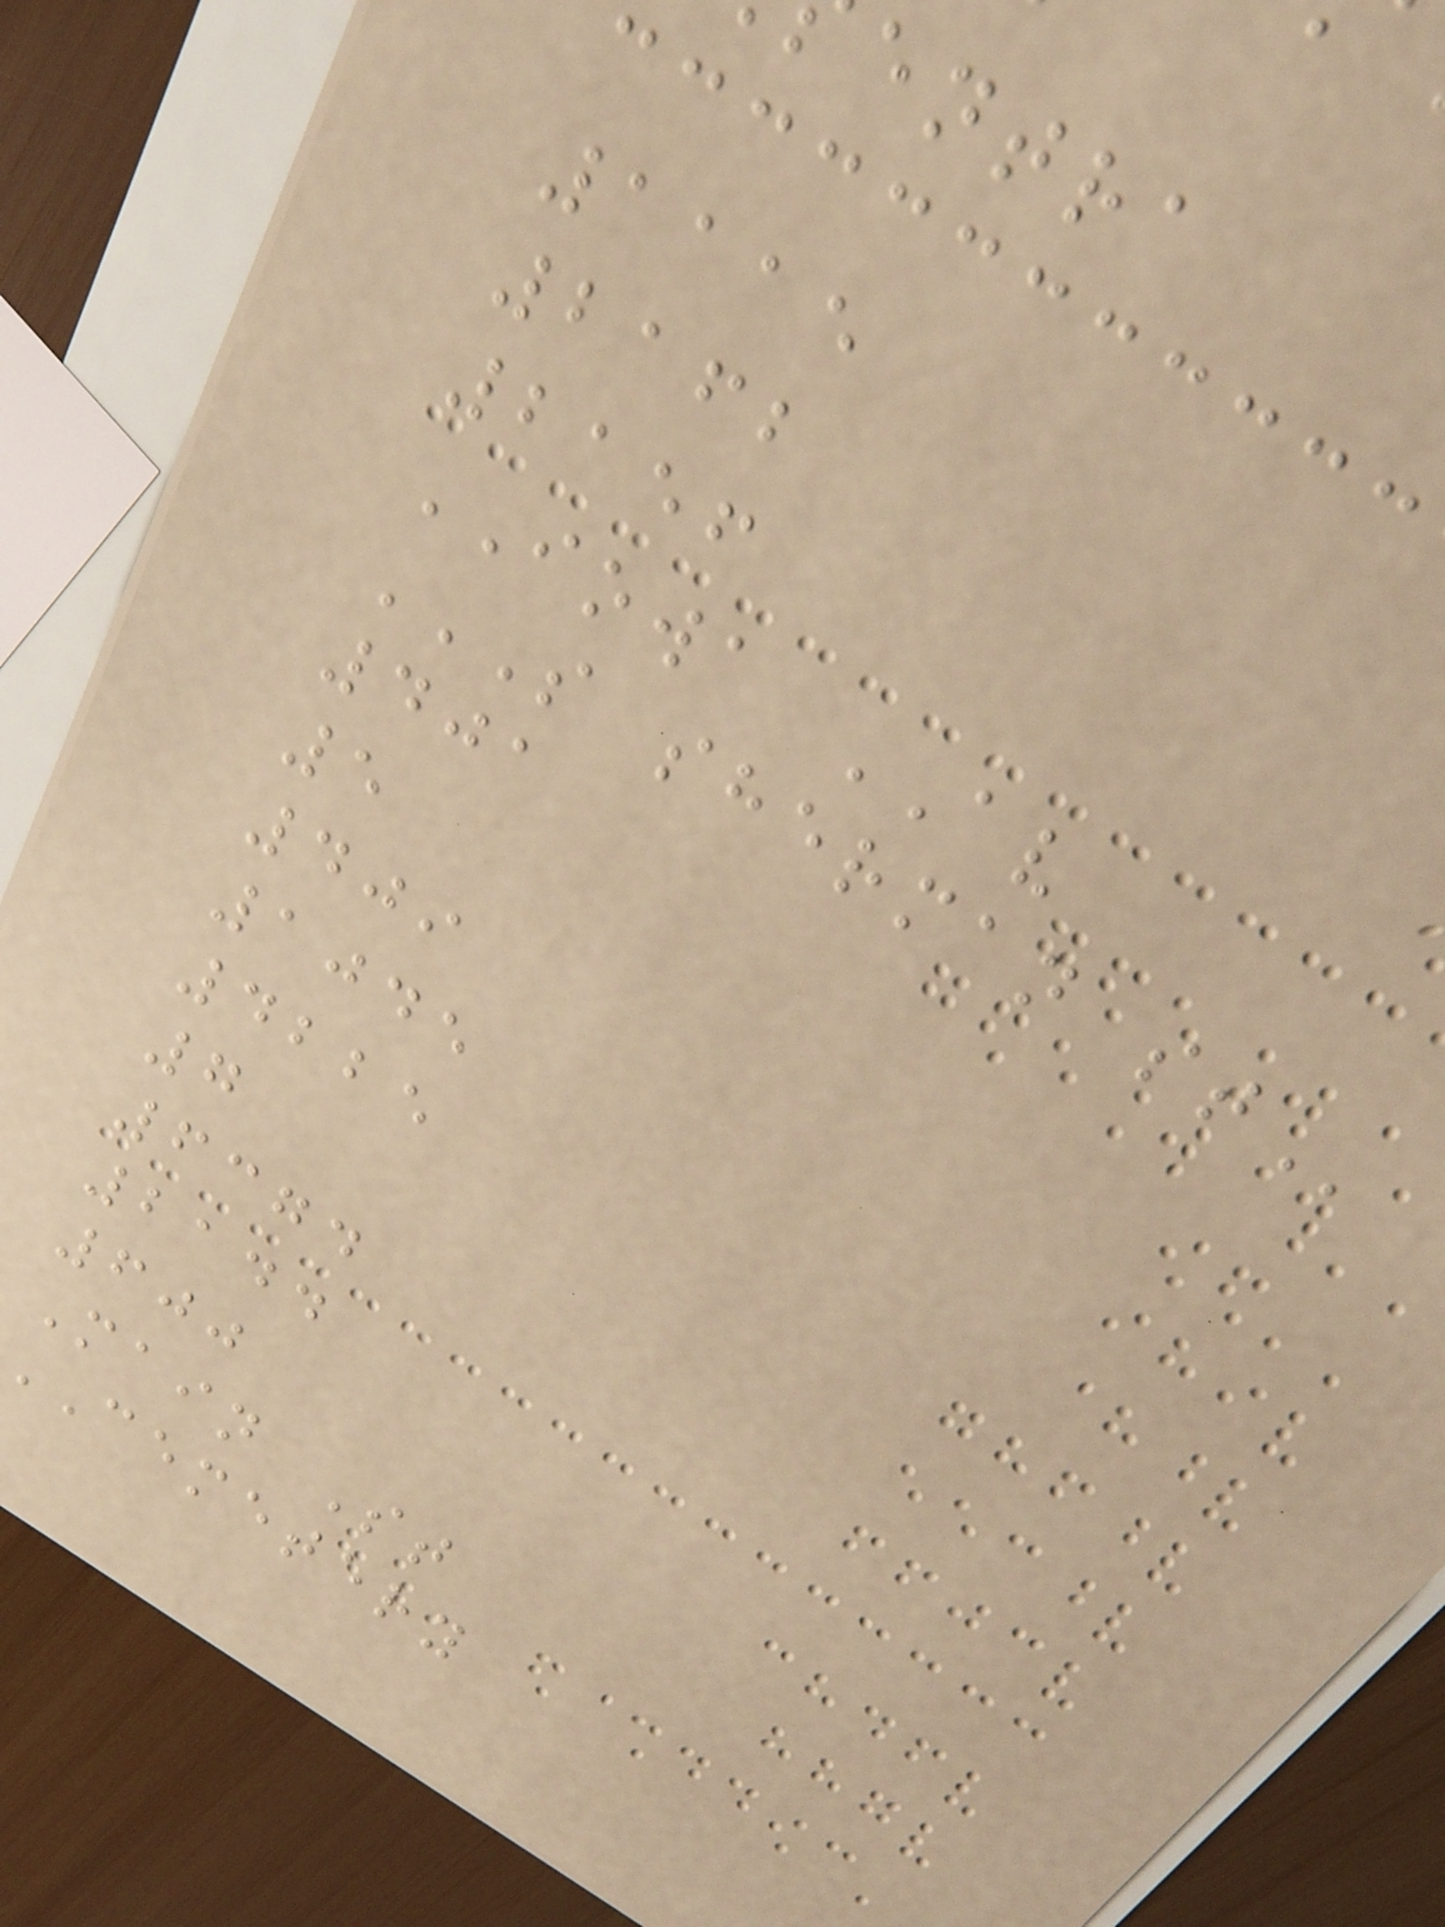entra
1115
2162
2156
IOWA AV
S SHERMAN ST
401
5
409
1045
4225
7
6374
2144
600
Main St
cemetery
